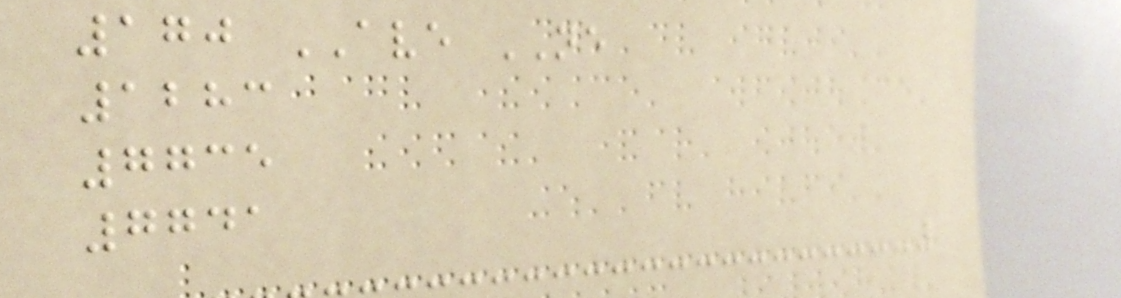170 AVE NE
1283
7735
7741
